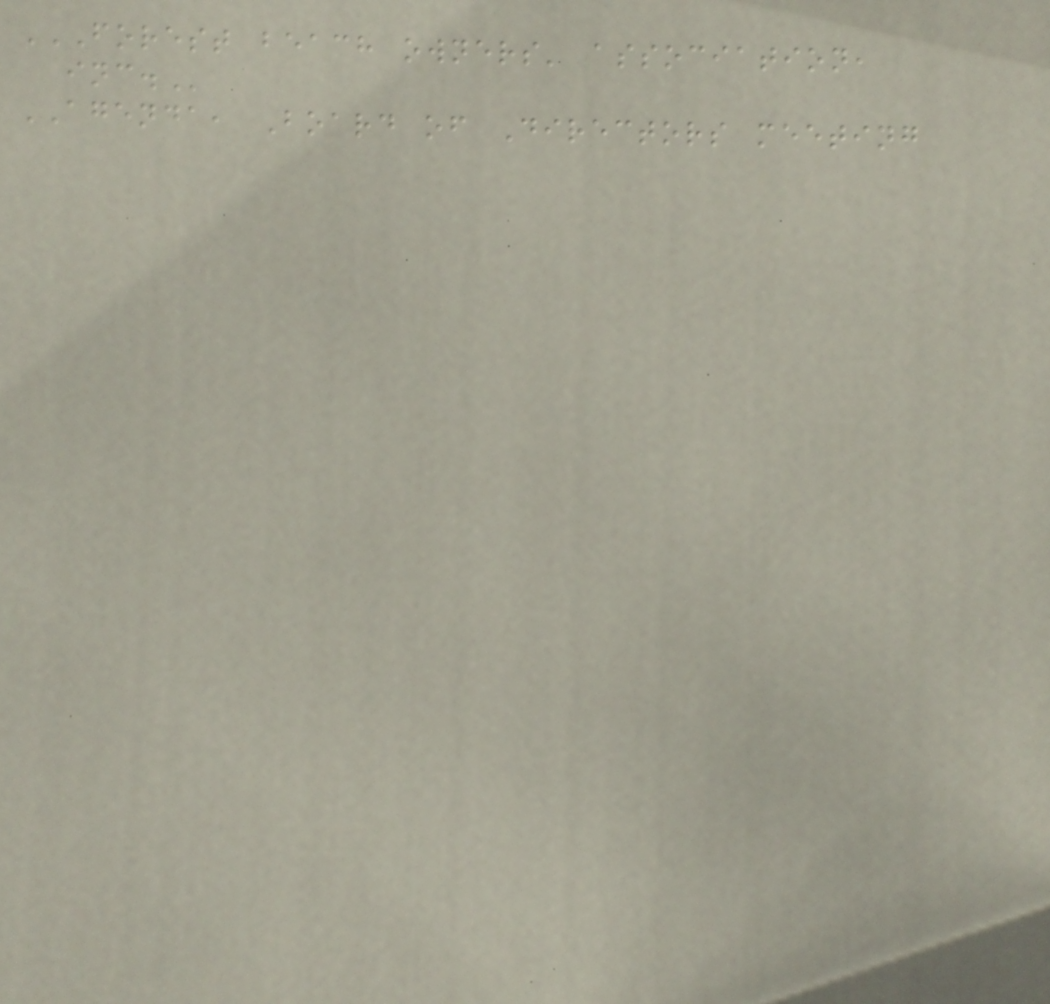FOREST BEACH OWNERS' ASSOCIATION,
INC.
AGENDA, Board of Directors meeting
